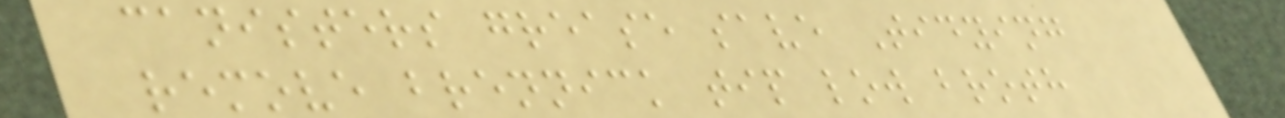canisters grease save Tidying
remove brennick tip low broth
